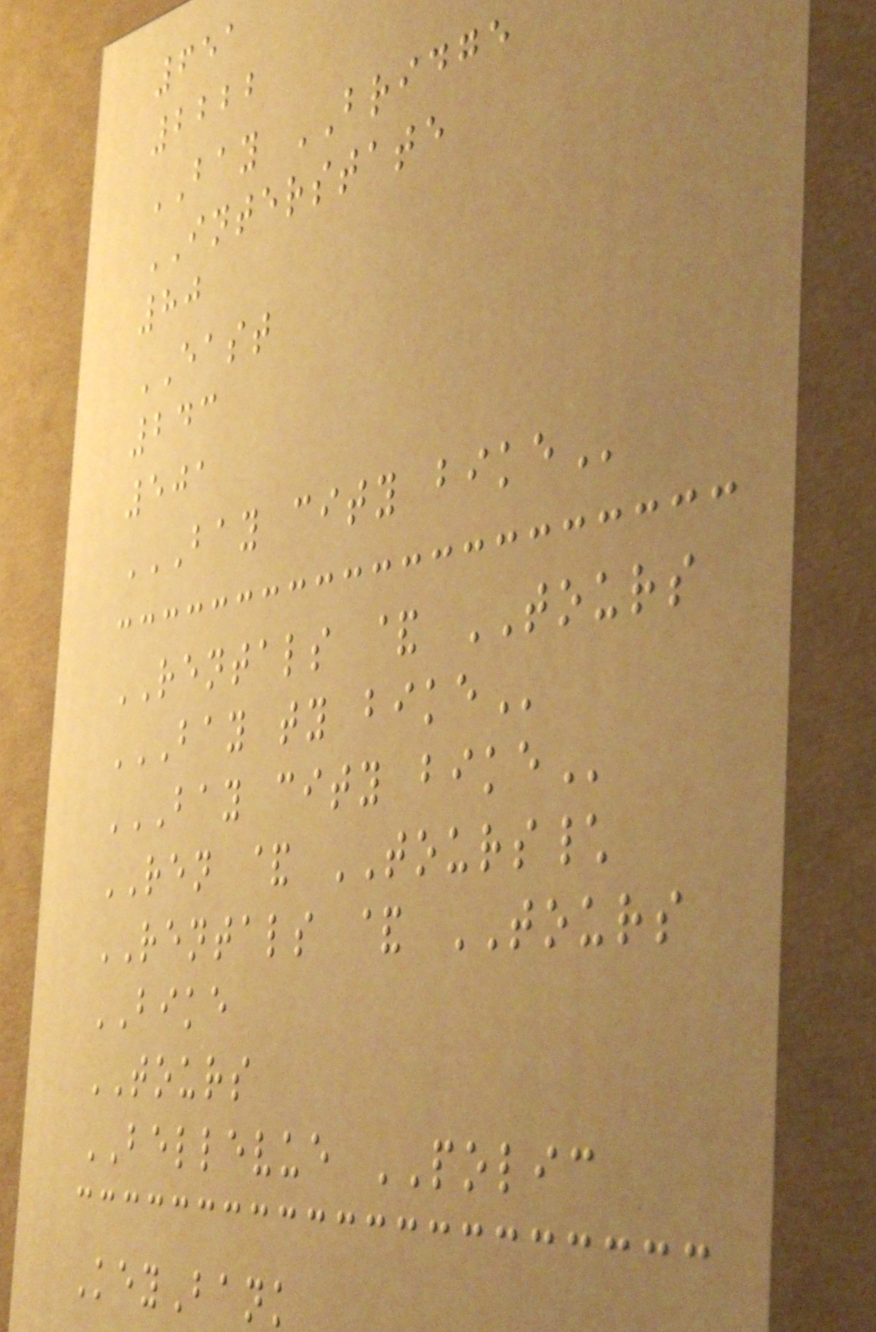651
2222
BAY BRIDGE
INTERSTATE
80
EAST
243
501
BAY CITY BIKE
RENTALS & TOURS
BAY TY BIKE
BAY CITY BIKE
REN & TOURS\
RENTALS & TOURS
BIKE
TOURS
BELLEVUE POLIC
KeyBank
